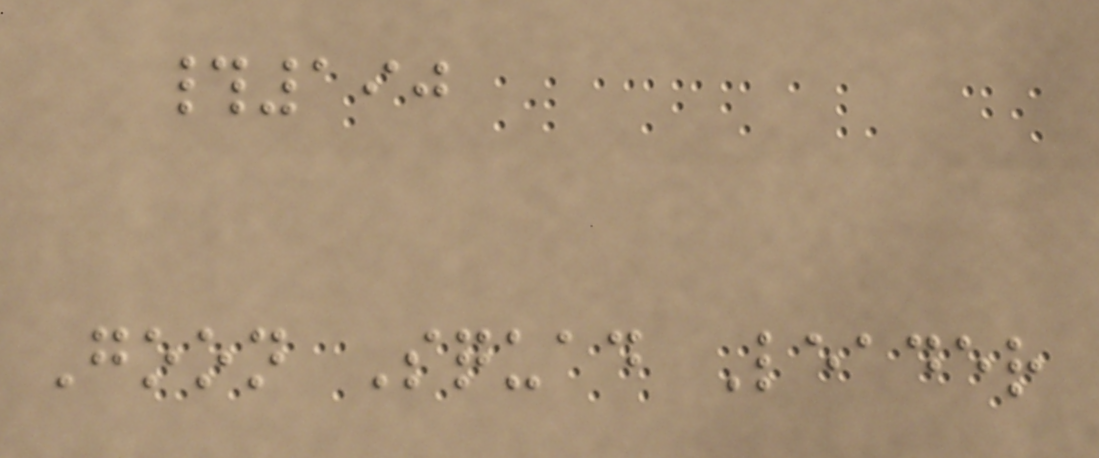#190
Goon Squad Leader
